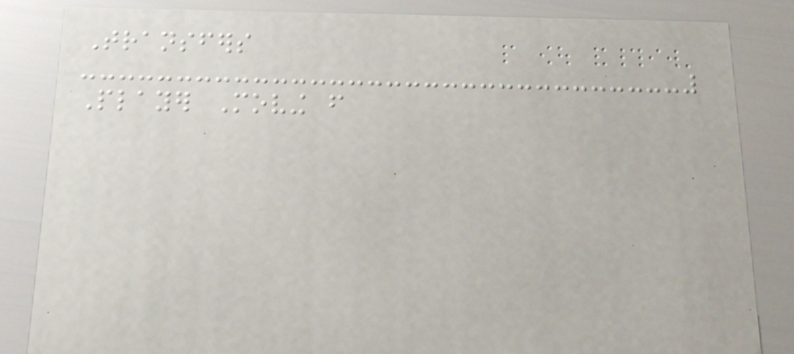Transfers
Player Moving from
